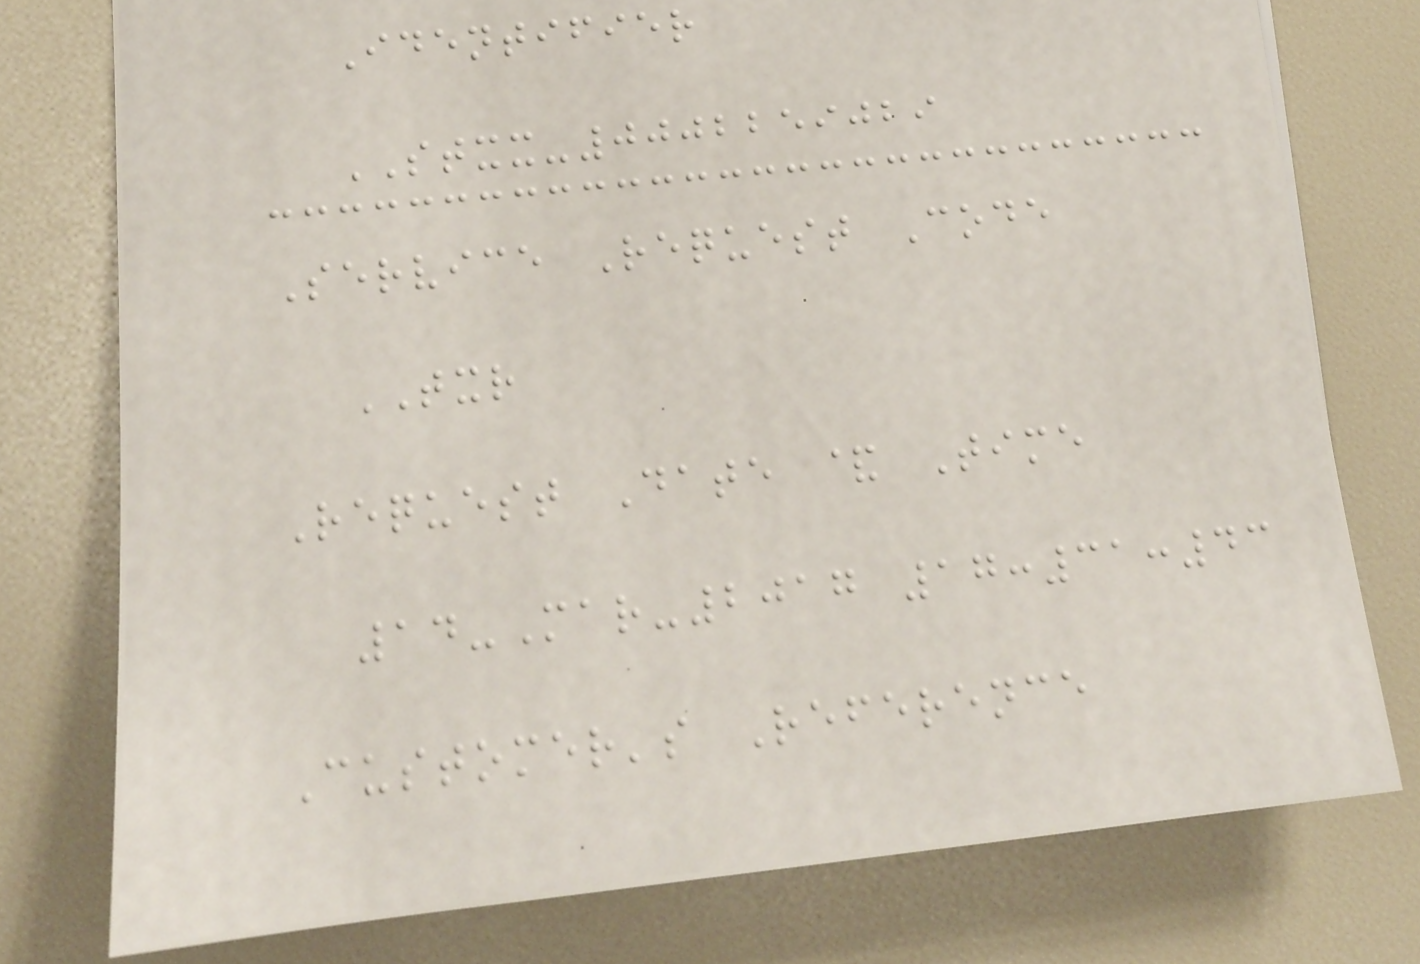Identifier
STXX-0002259029
Service Request Code
TXR
Request Date & Time
14-Mar-2017 17:31:43
Customer's Reference
